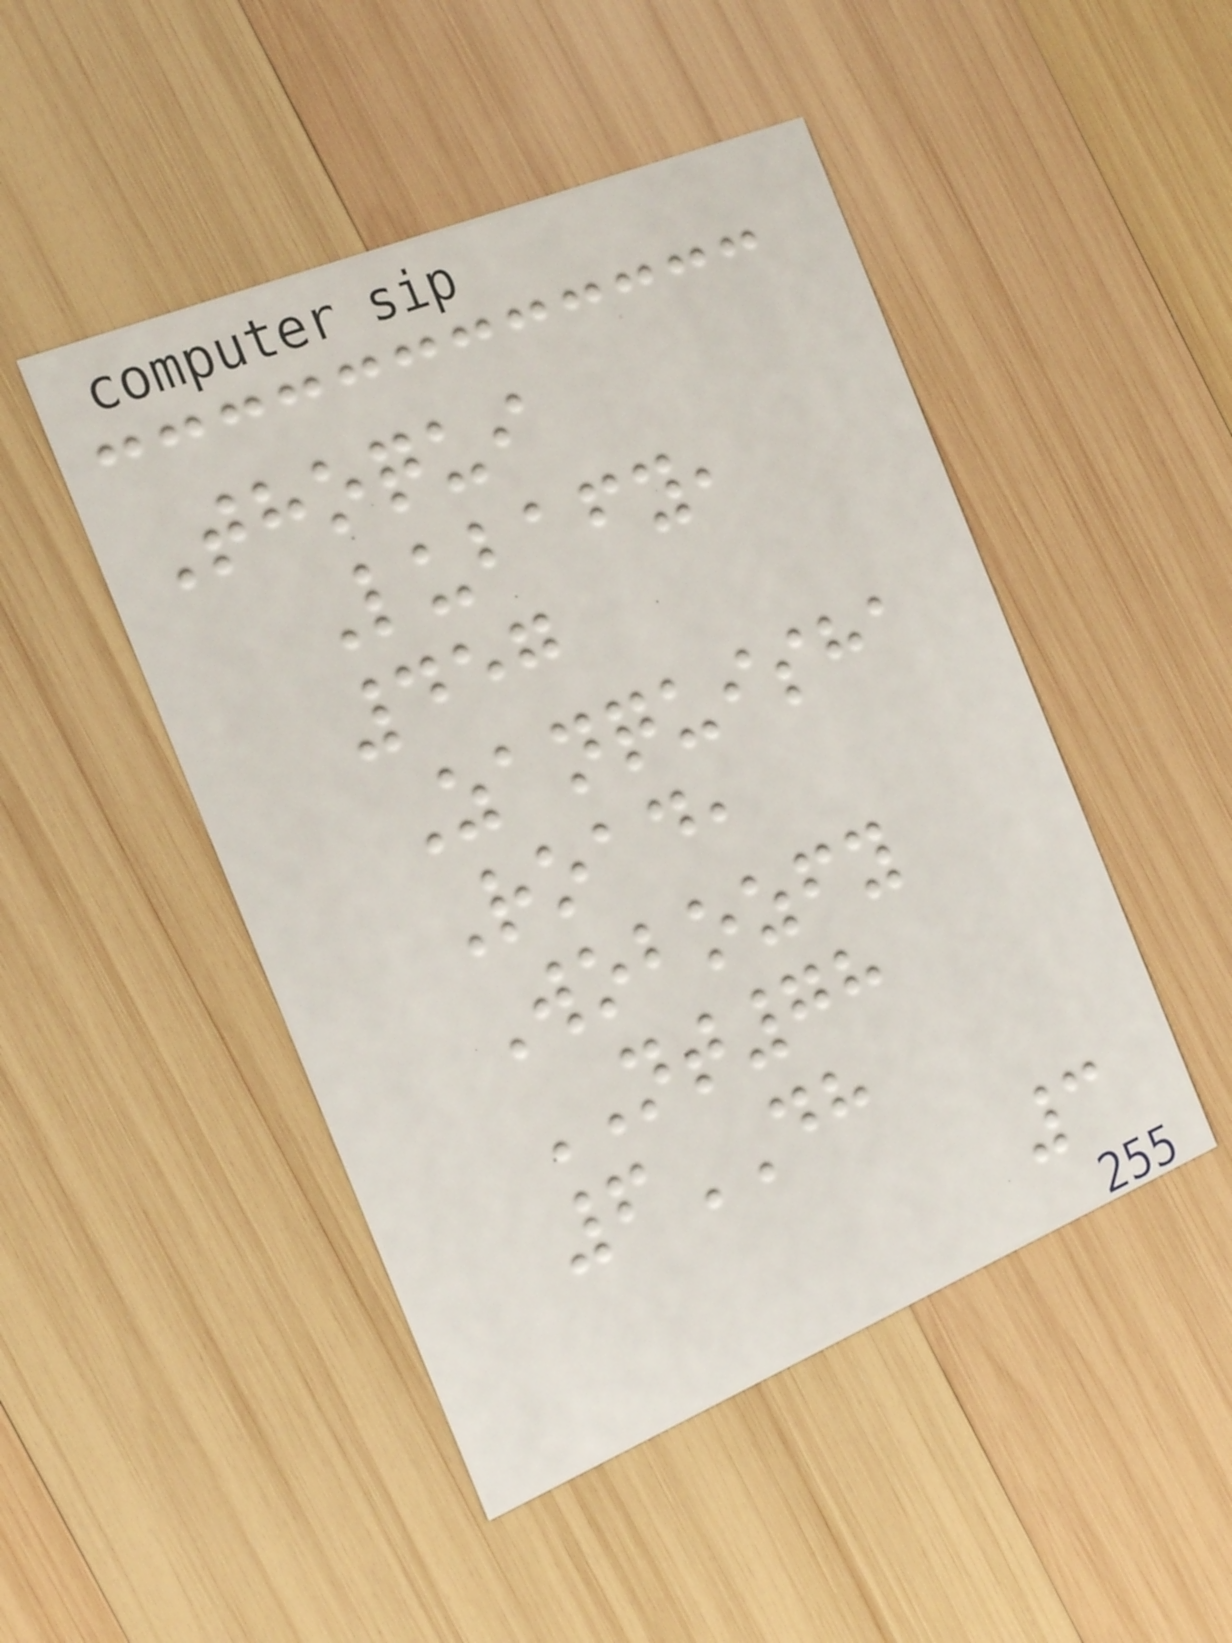Thoqui
Lubafy,
457
Zanquisha
Road,
Wobozfy
NT78
6DH
3
